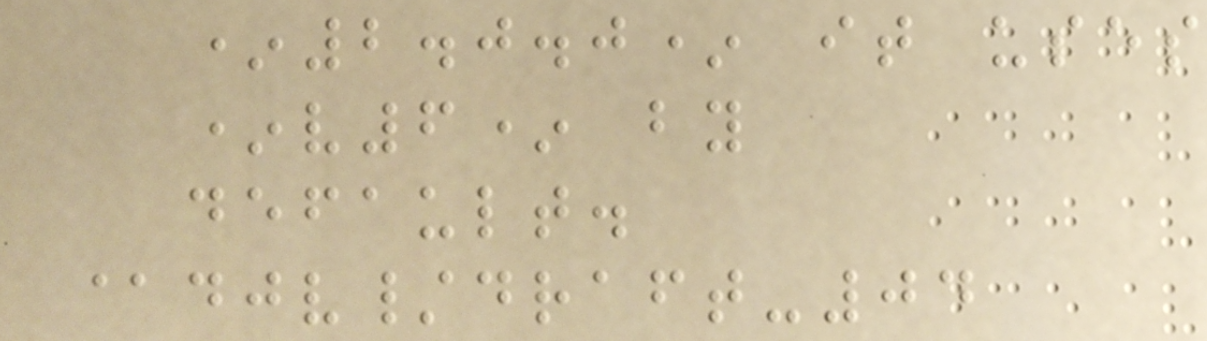*2.0.0* it uses
*v6* by
default.
@djv/draft-04
